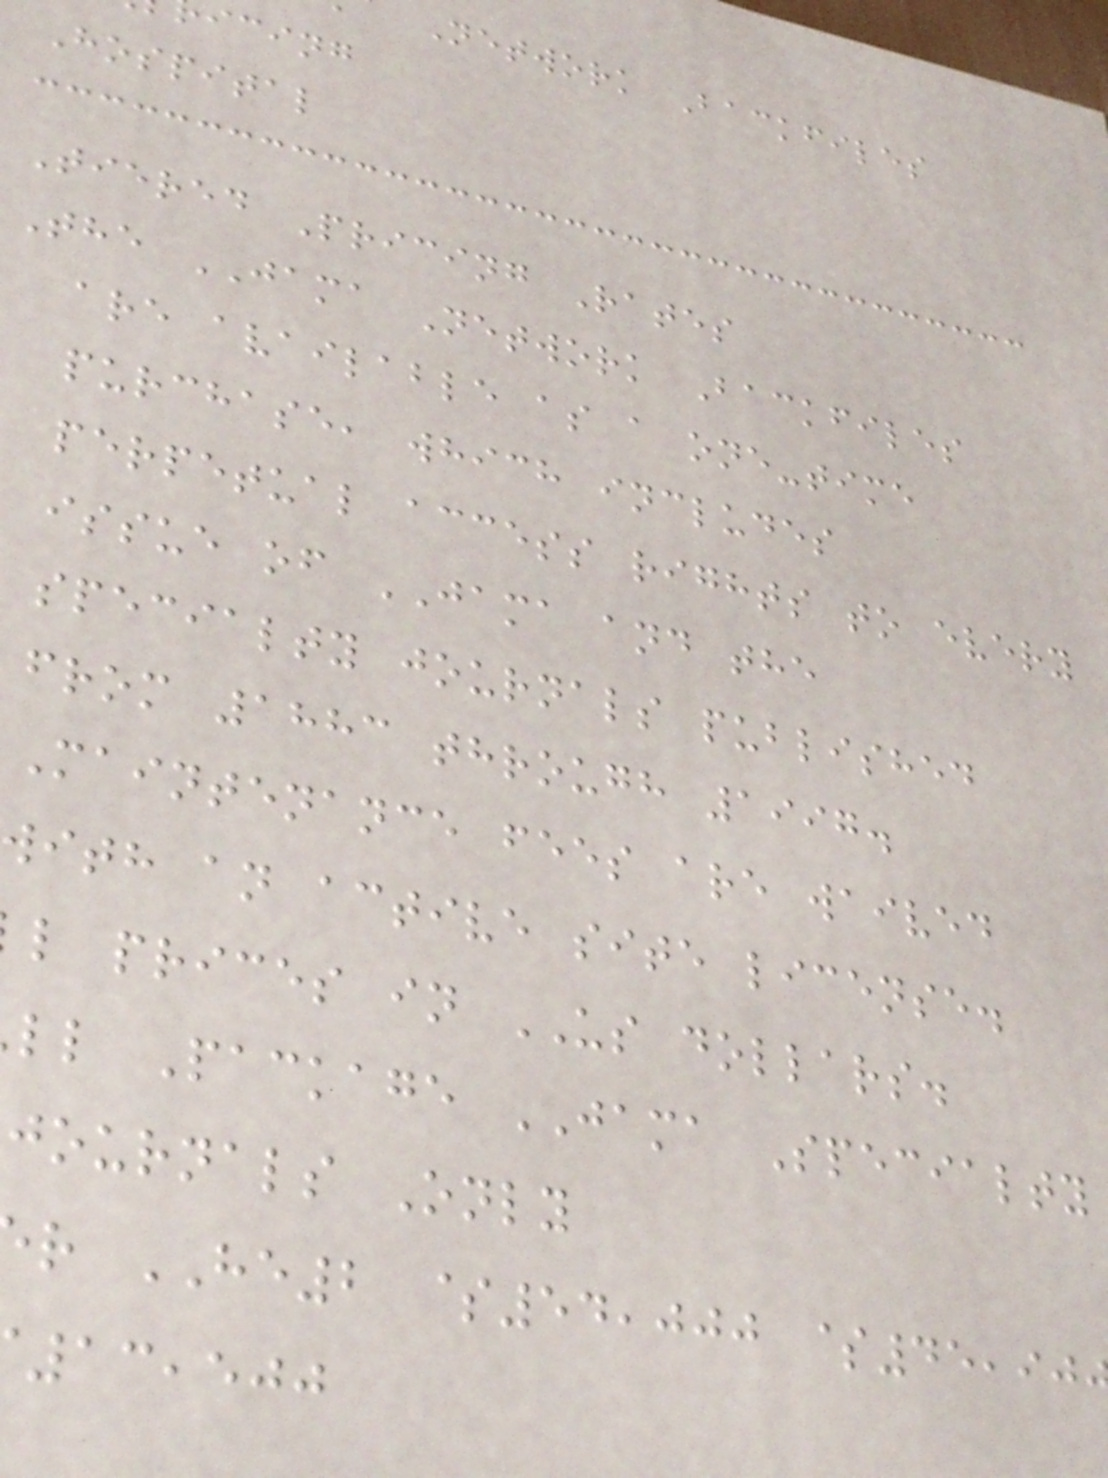Network Backfiles
icing
Hospital
Tiered Pricing Rates
The JAMA Network Backfiles
are available as a one-time
purchase, which includes
perpetual access rights to every
issue of JAMA and the
specialty journals published
from 1883 through 1997.
Maintenance fees are waived
with an active site license.
l prices in US dollars.
ll Package JAMA Specialty
journals Only
r HE2 $54,000 $45,90
13,500
